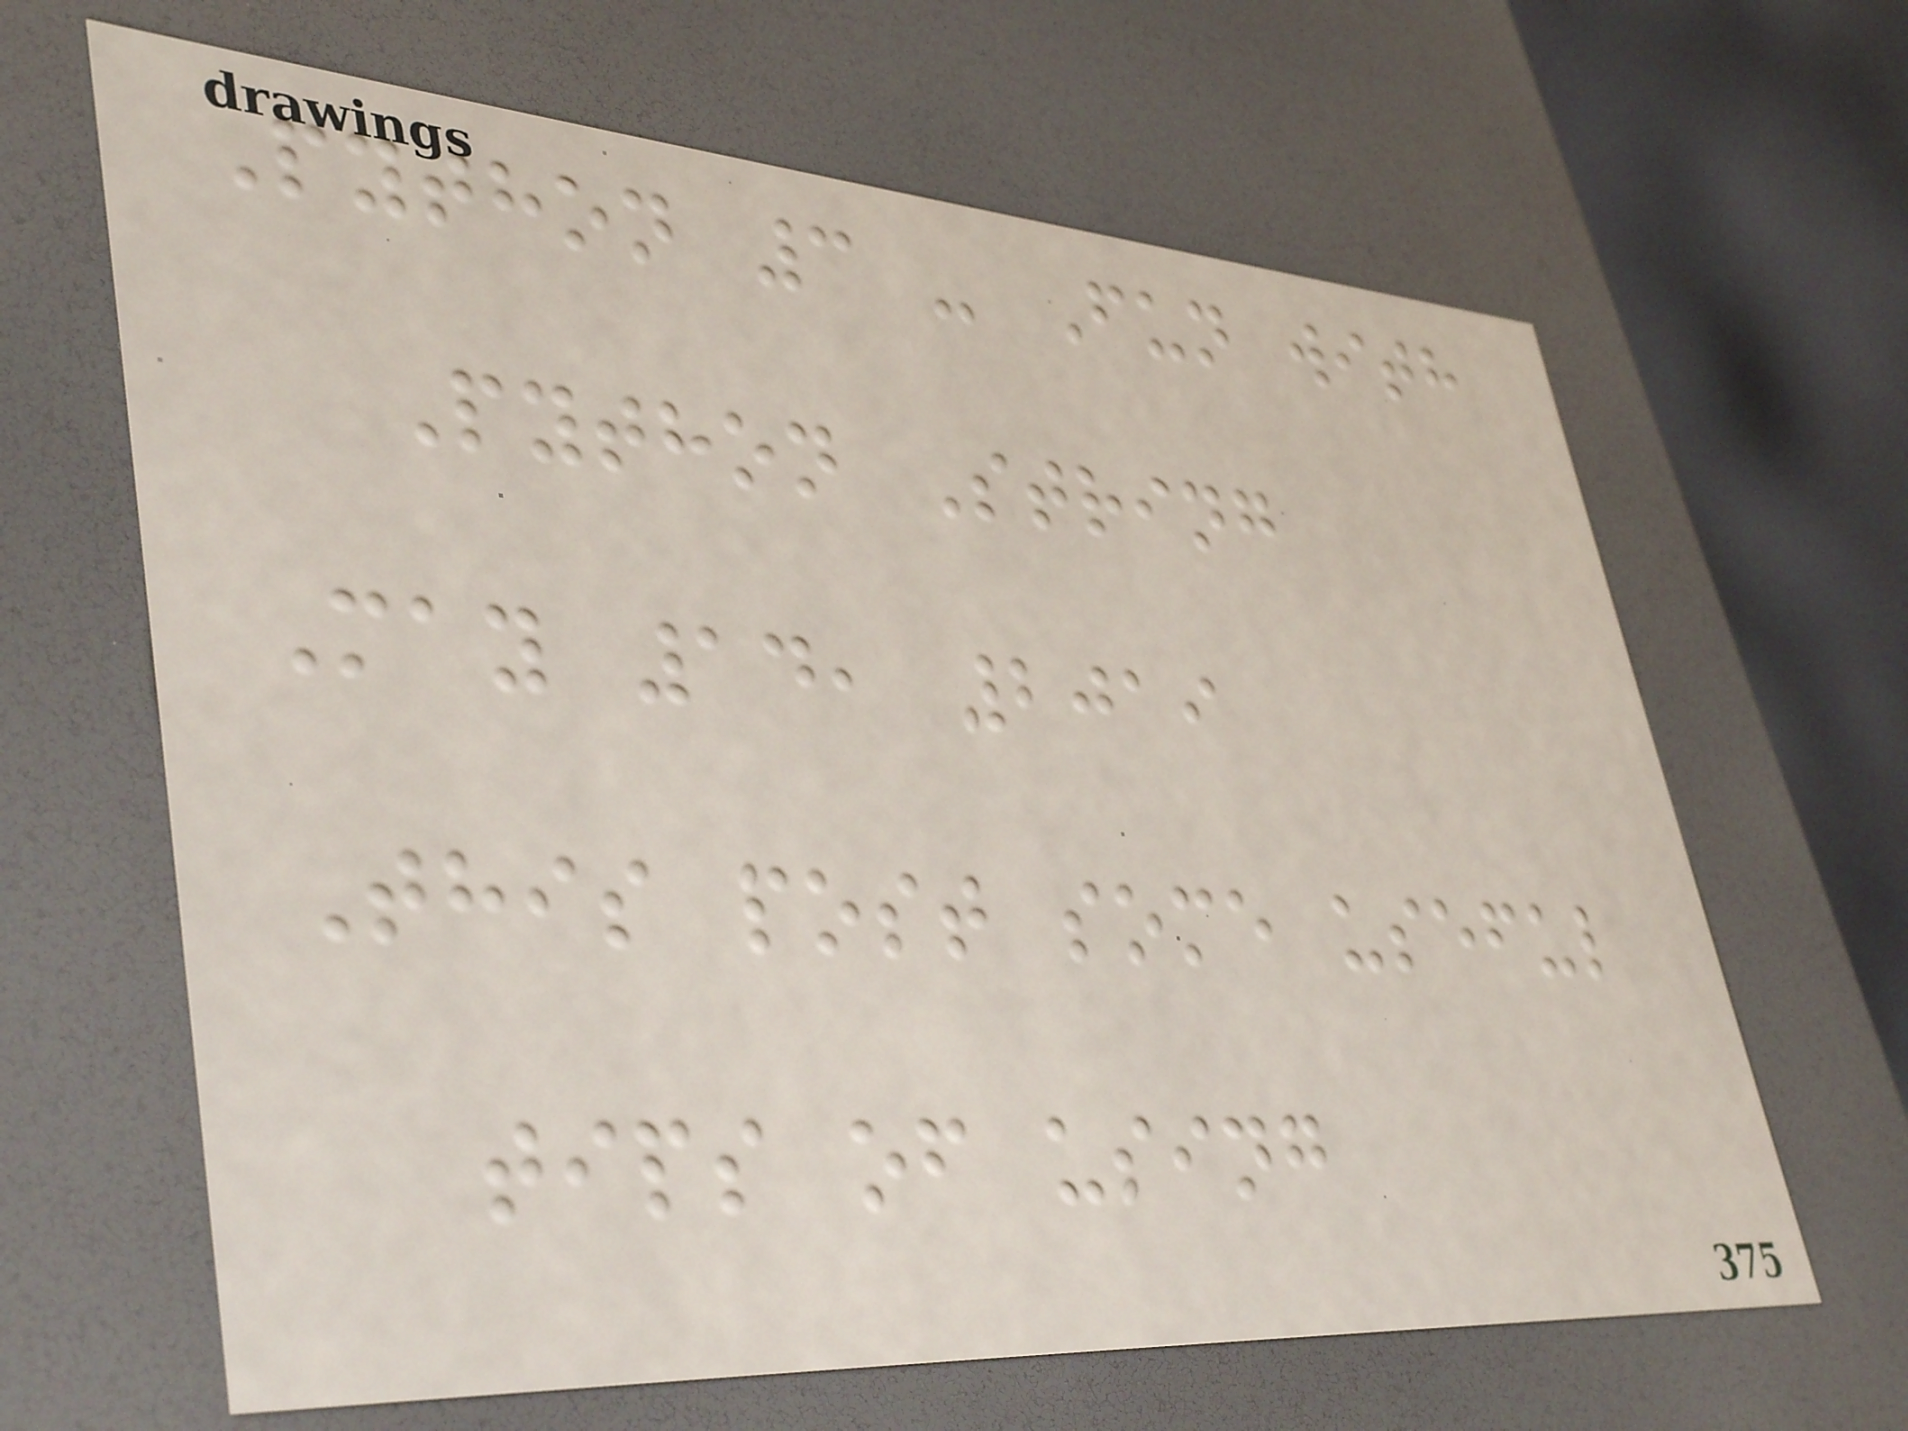Python 3 - Fun with
Python String
May 14, 2019
This post some useful
tips of using
